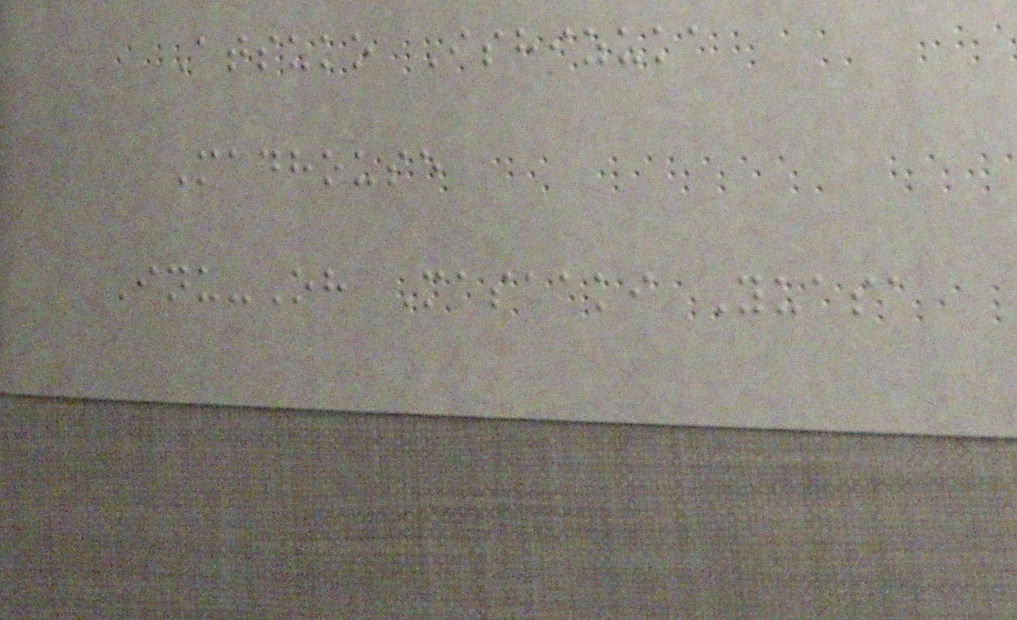Atsuko Ishizuka
Madhouse
Inu-Oh Masaaki Yuasa
